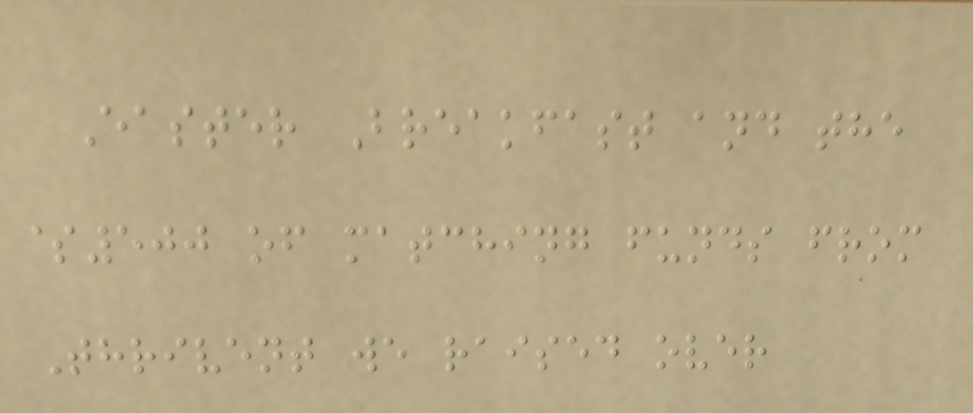Easter Breakfast and the
$500 of matching funds from
Thrivent we raised over
